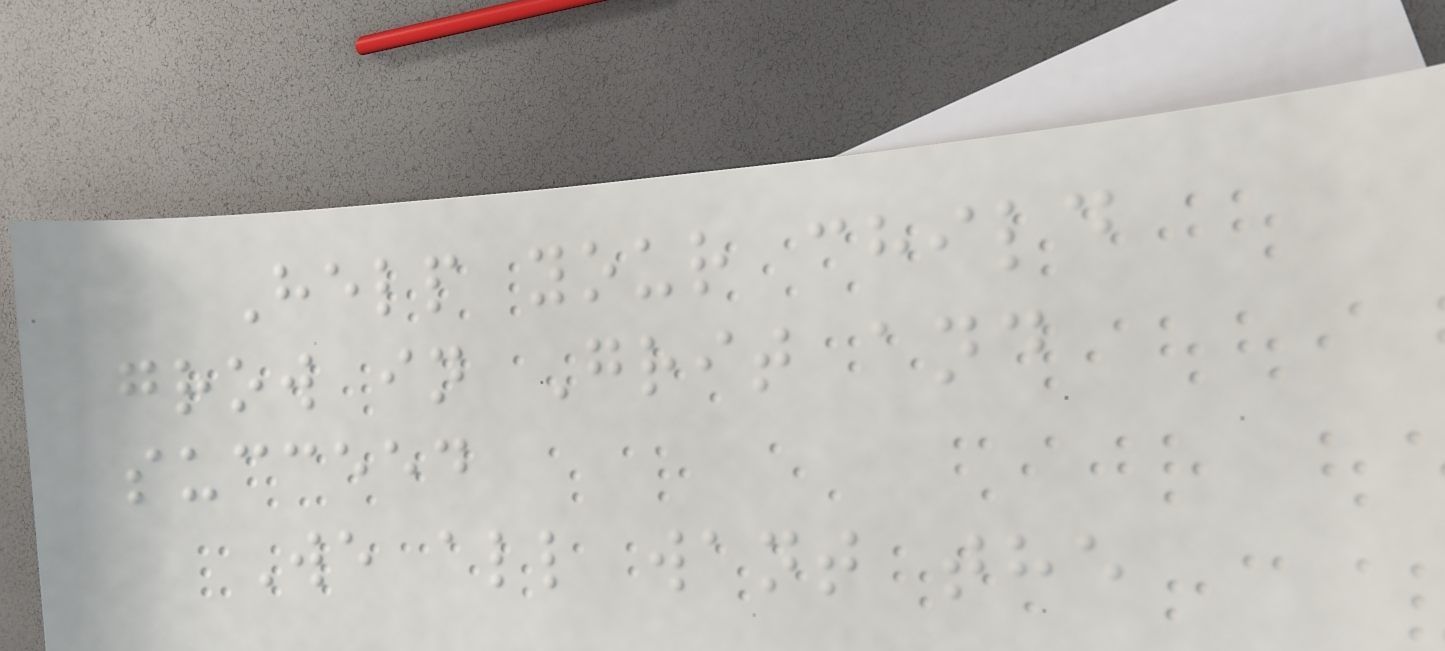Help your child
grow in Grit and
succeed
We all want the
